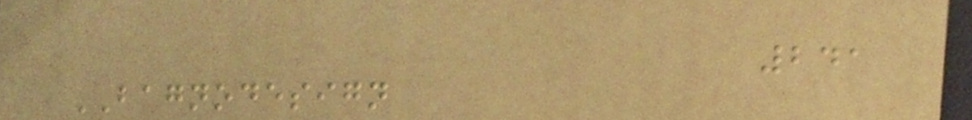241
BAGNODESIGN
